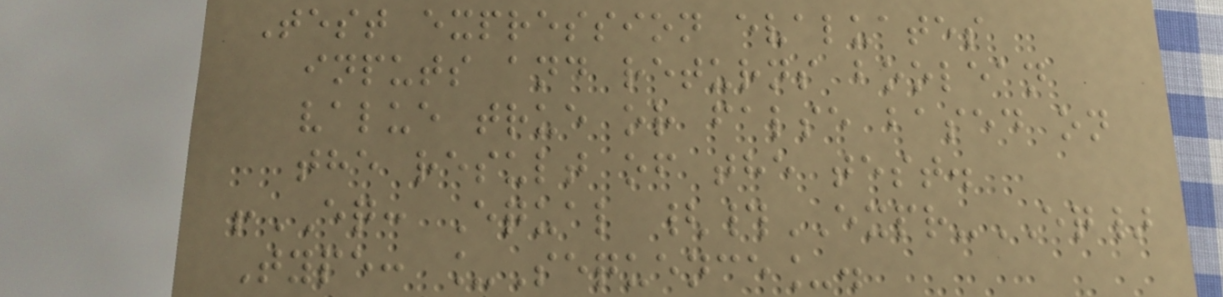Test expression evaluates
inputs and returns boolean
value true or false based on
the result of the test.
!EQ: Equal {#EXPR-EQ}
Type: _Sequence_.
